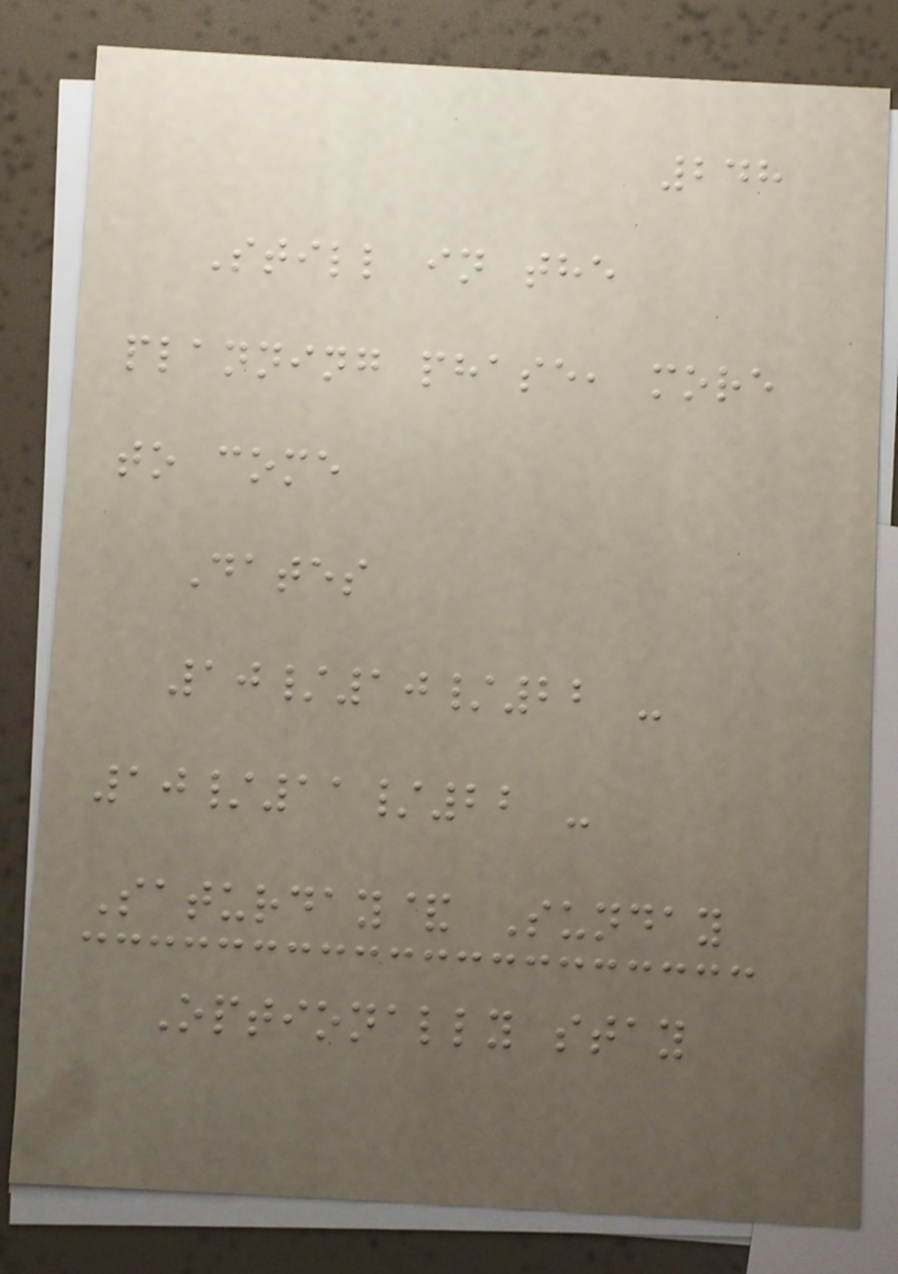248
Still in the
planning phase, more
to come
Dates
10/10/22 -
10/11/22 -
Saturday& Sunday
Optionally stay
